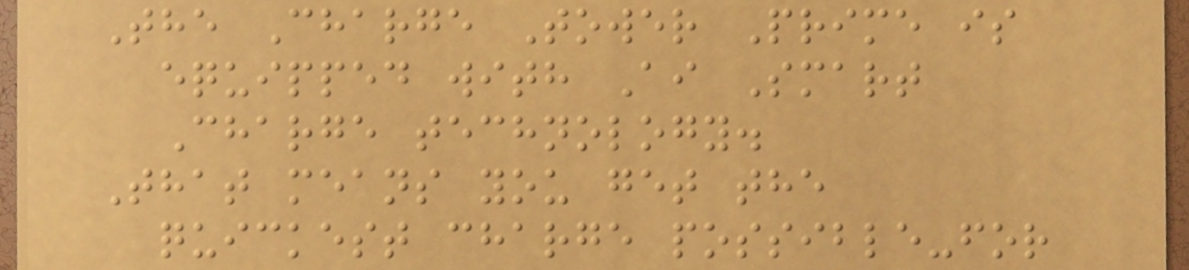The Charge Tower Prime is
equipped with Ai Smart
Charge technology.
That means you get the
quickest charge possible-for
